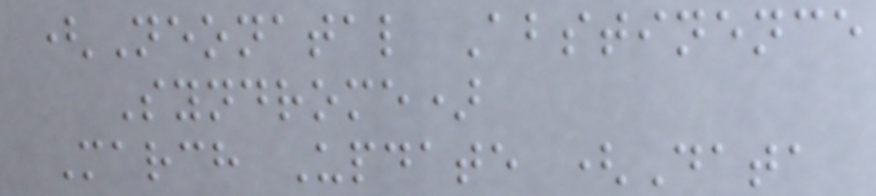(Neonatal Abstinence
Syndrome)
March Update (Data
